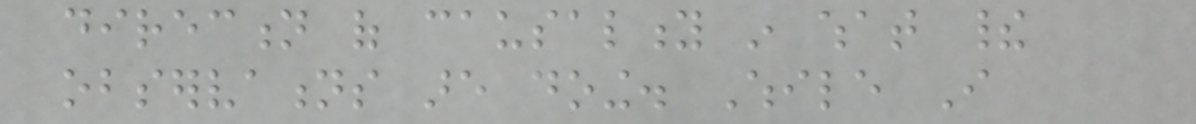direction of causality in what their
observations are doing. While I
